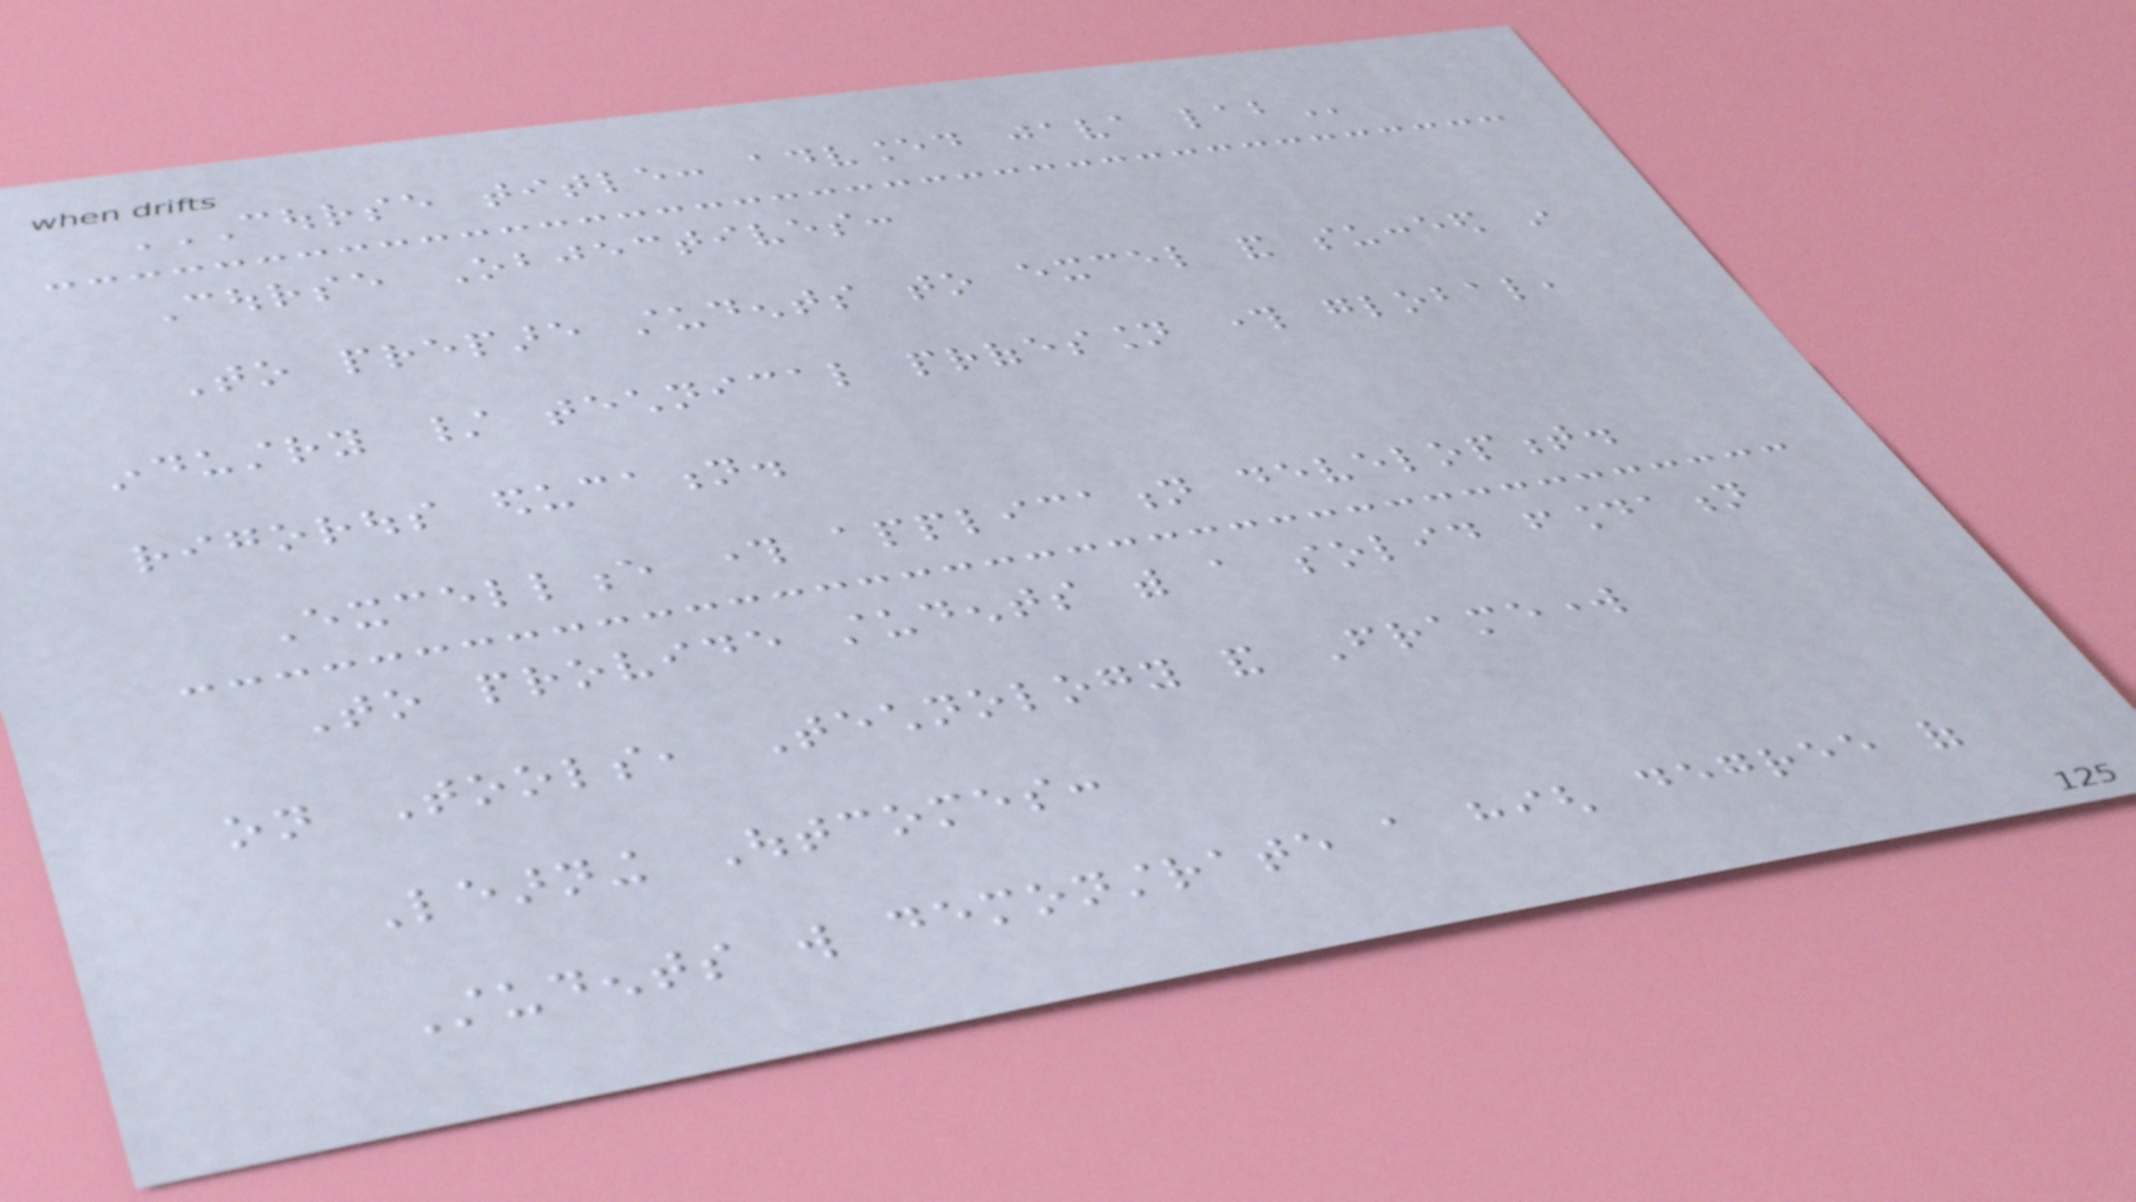COURSE TITLE: ADVANCED JAVA LAB
Course Objectives:
To prepare students to excel and succeed in
industry / technical profession through global,
rigorous education.
Excellence through application development.
To provide students with a solid foundation
on Tools, Technology and Framework
Learning Outcomes:
Students will demonstrate a high degree of
